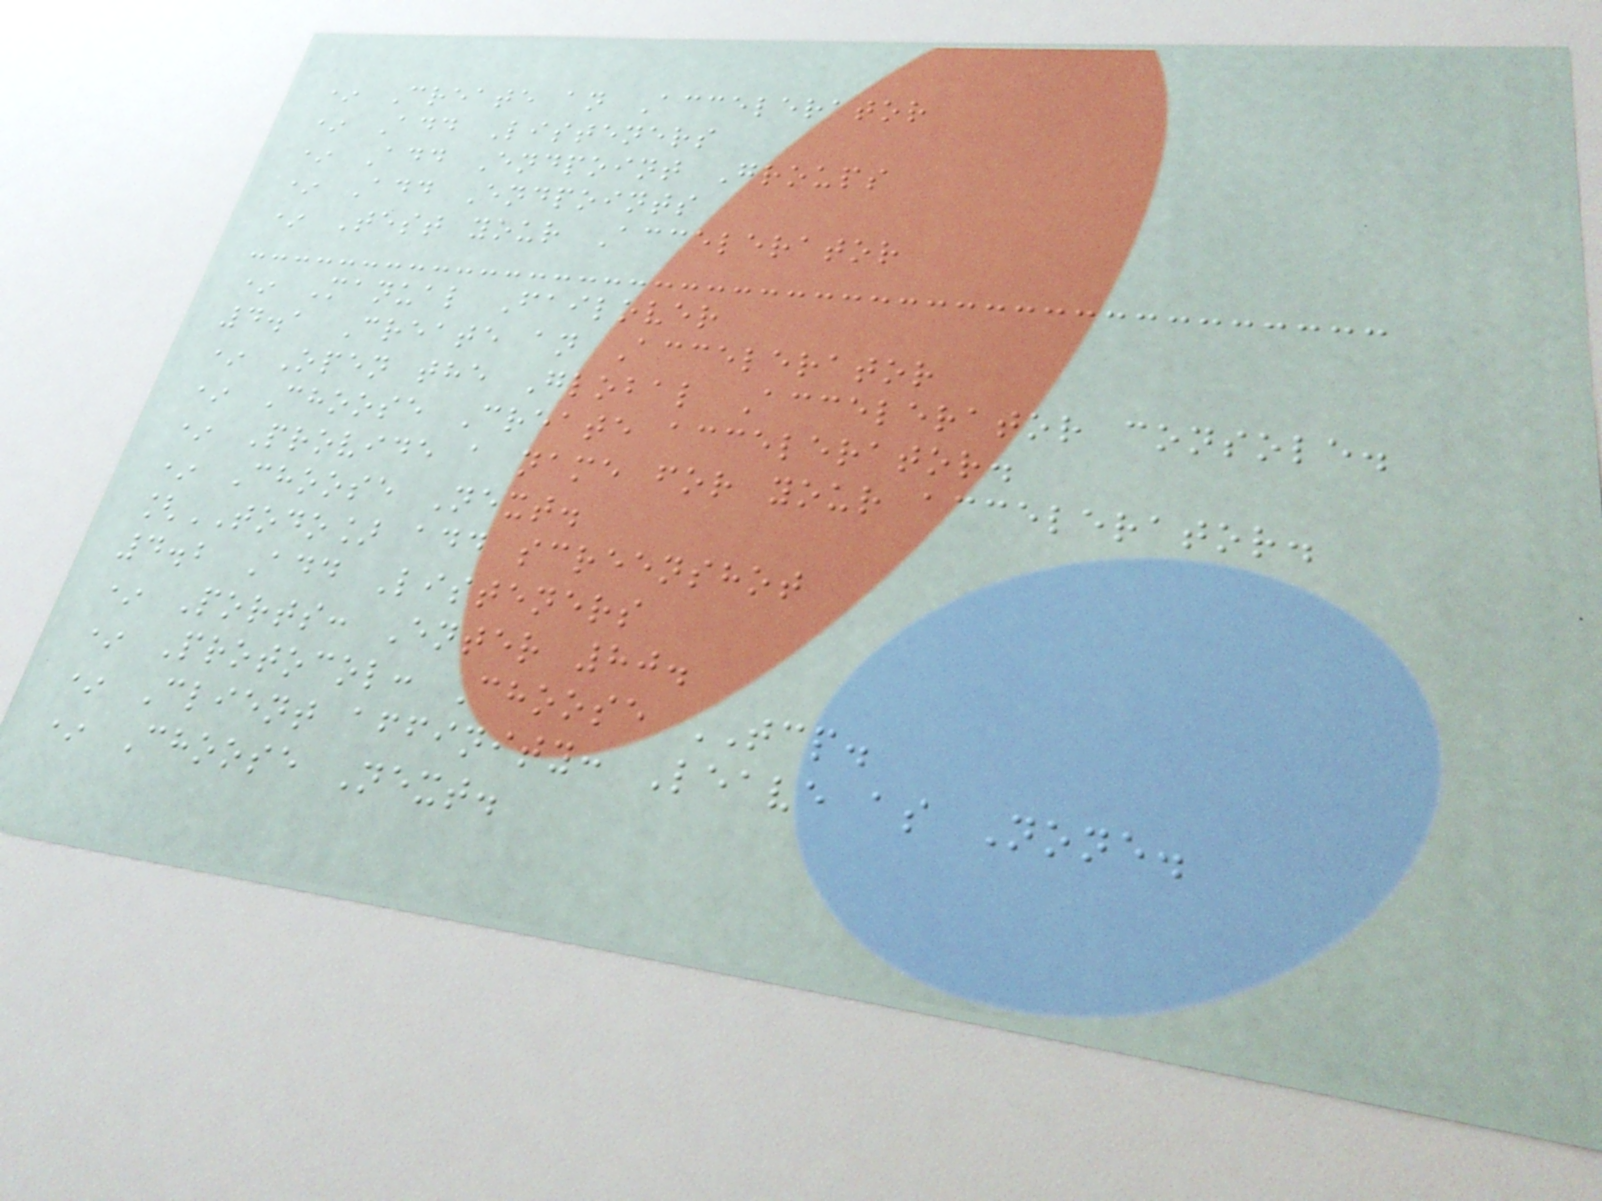* Create an Accelerator
* Add Listeners
* Add Endpoint Groups
* Add Endpoints
* Test your Accelerator
* Manual Failover
4.1 Create an Accelerator
* Open the Global Accelerator console.
* Choose Create accelerator.
* Provide a name for your accelerator.
* Choose Next.
[TODO] add screenshot
4.2 Add Listeners
* Ports: Enter 80.
* Protocol: Choose TCP.
* Client affinity: Leave as None.
* Choose Next.
